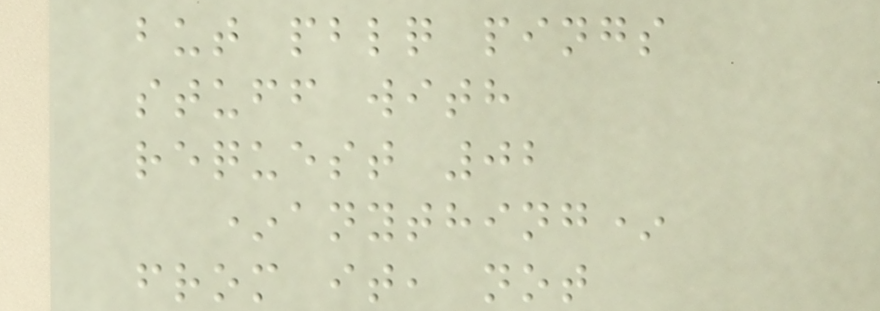but pblq pings
stuff with
request 02
*anything*
from it, not
